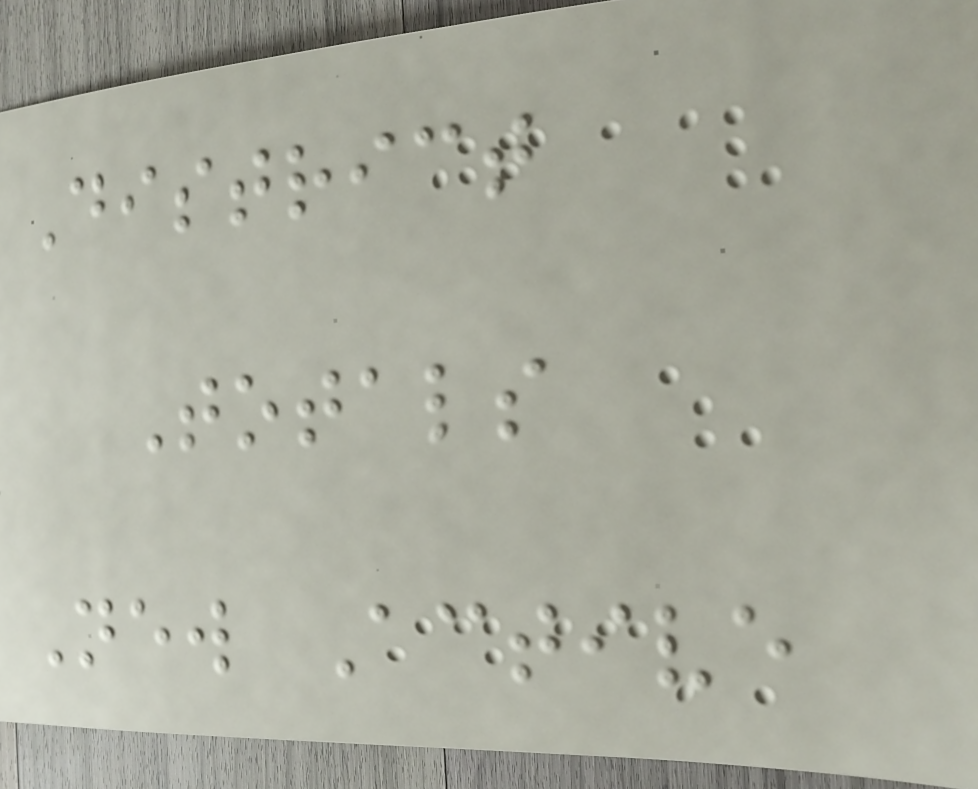District
Totals
New Active
